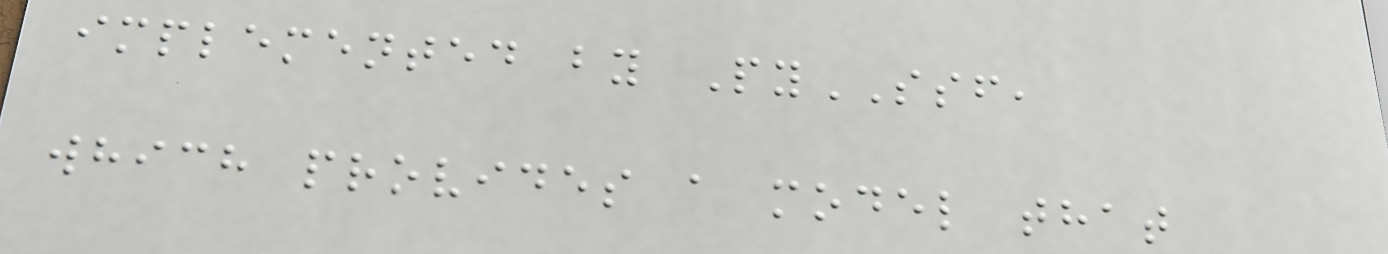implemented by PySSF,
which provides a model that
